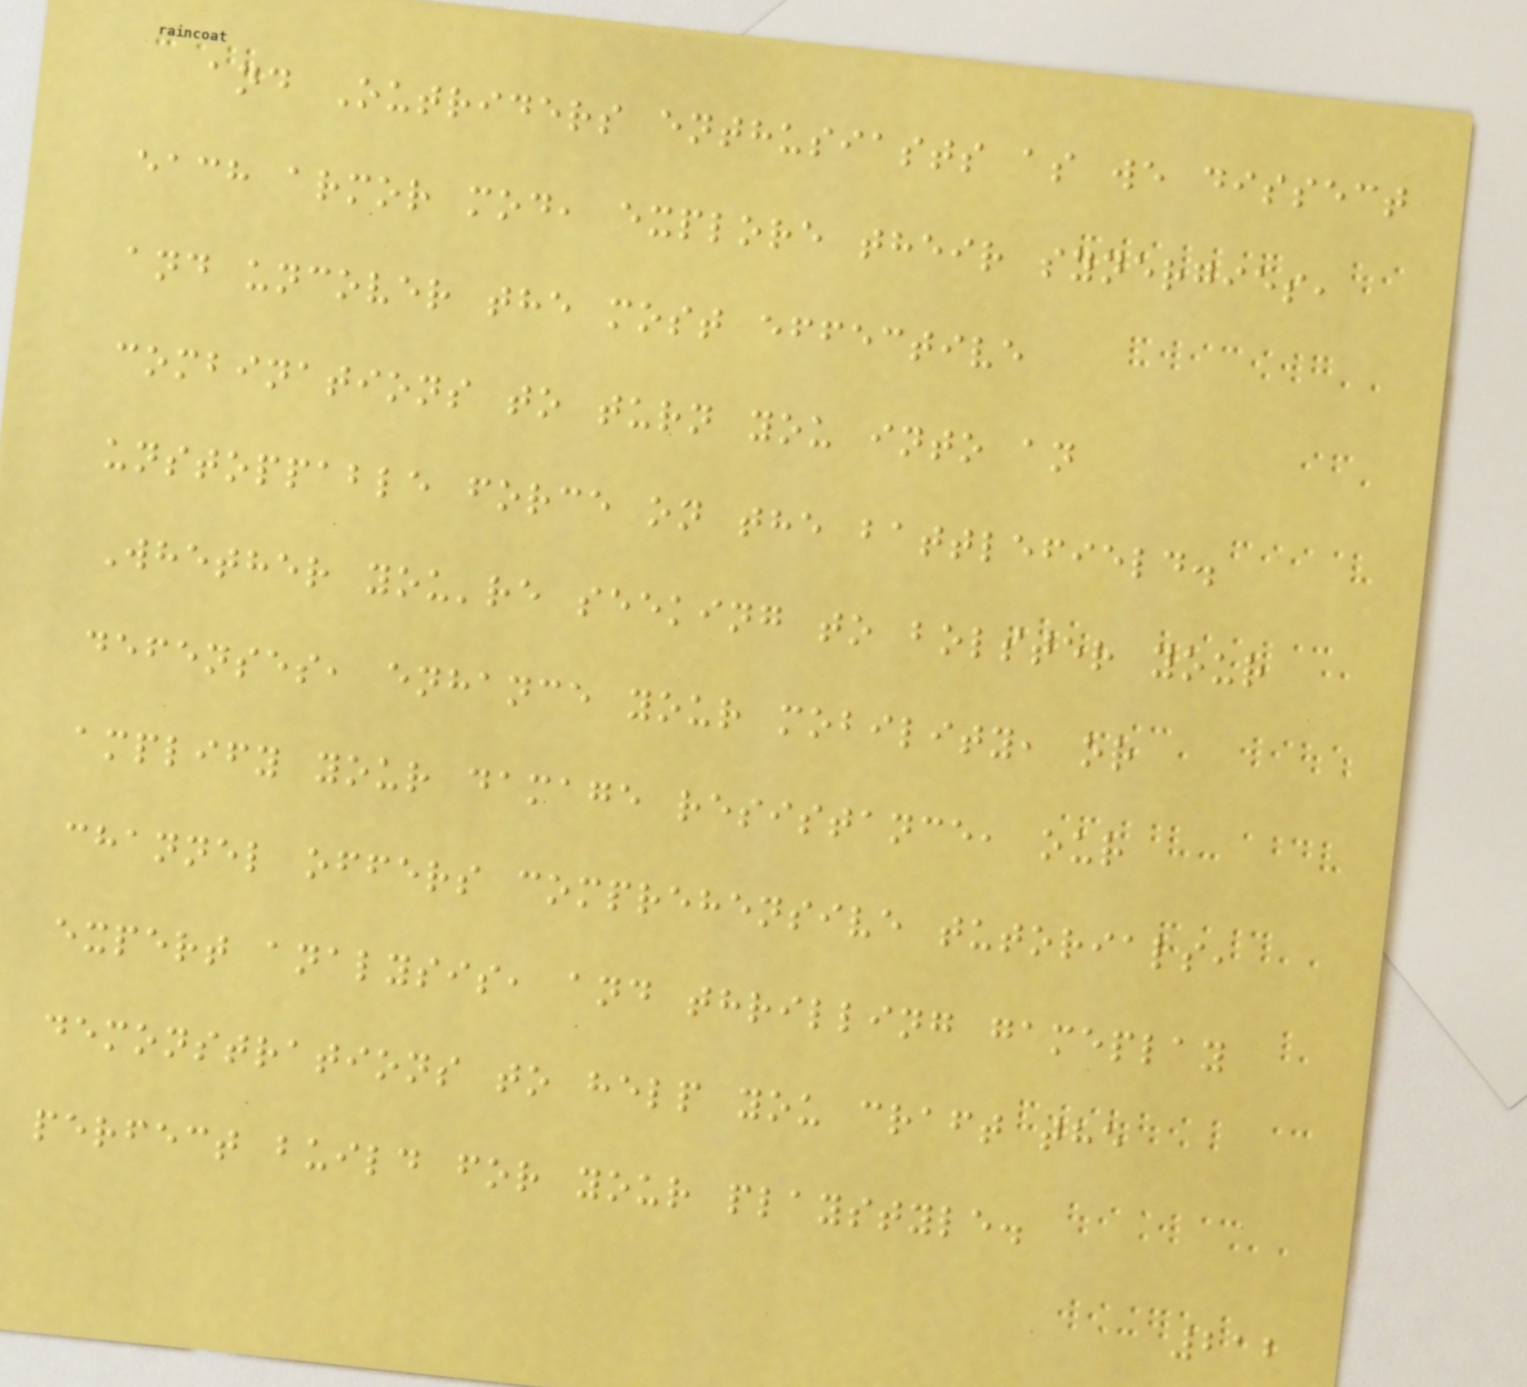and Outriders enthusiasts as we dissect
each armor mod, explore their synergies,
and uncover the most effective
combinations to turn you into an
unstoppable force on the battlefield.
Whether you're seeking to bolster your
defenses, enhance your mobility, or
amplify your damage resistance, our
channel offers comprehensive tutorials,
expert analysis, and thrilling gameplay
demonstrations to help you craft the
perfect build for your playstyle.
212
